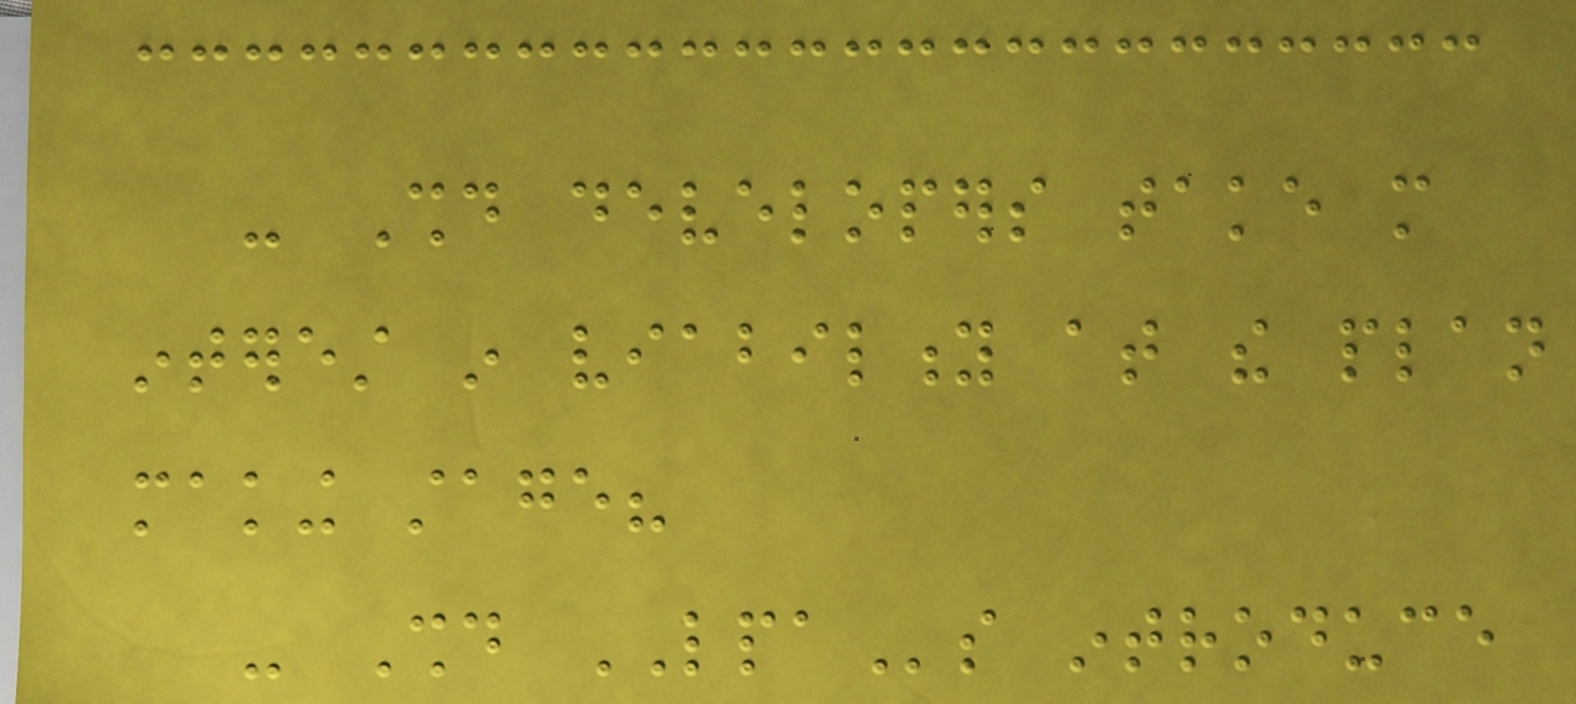- Should developers take more
interest in viability at the plan
making stage?
- Should LPAs introduce
